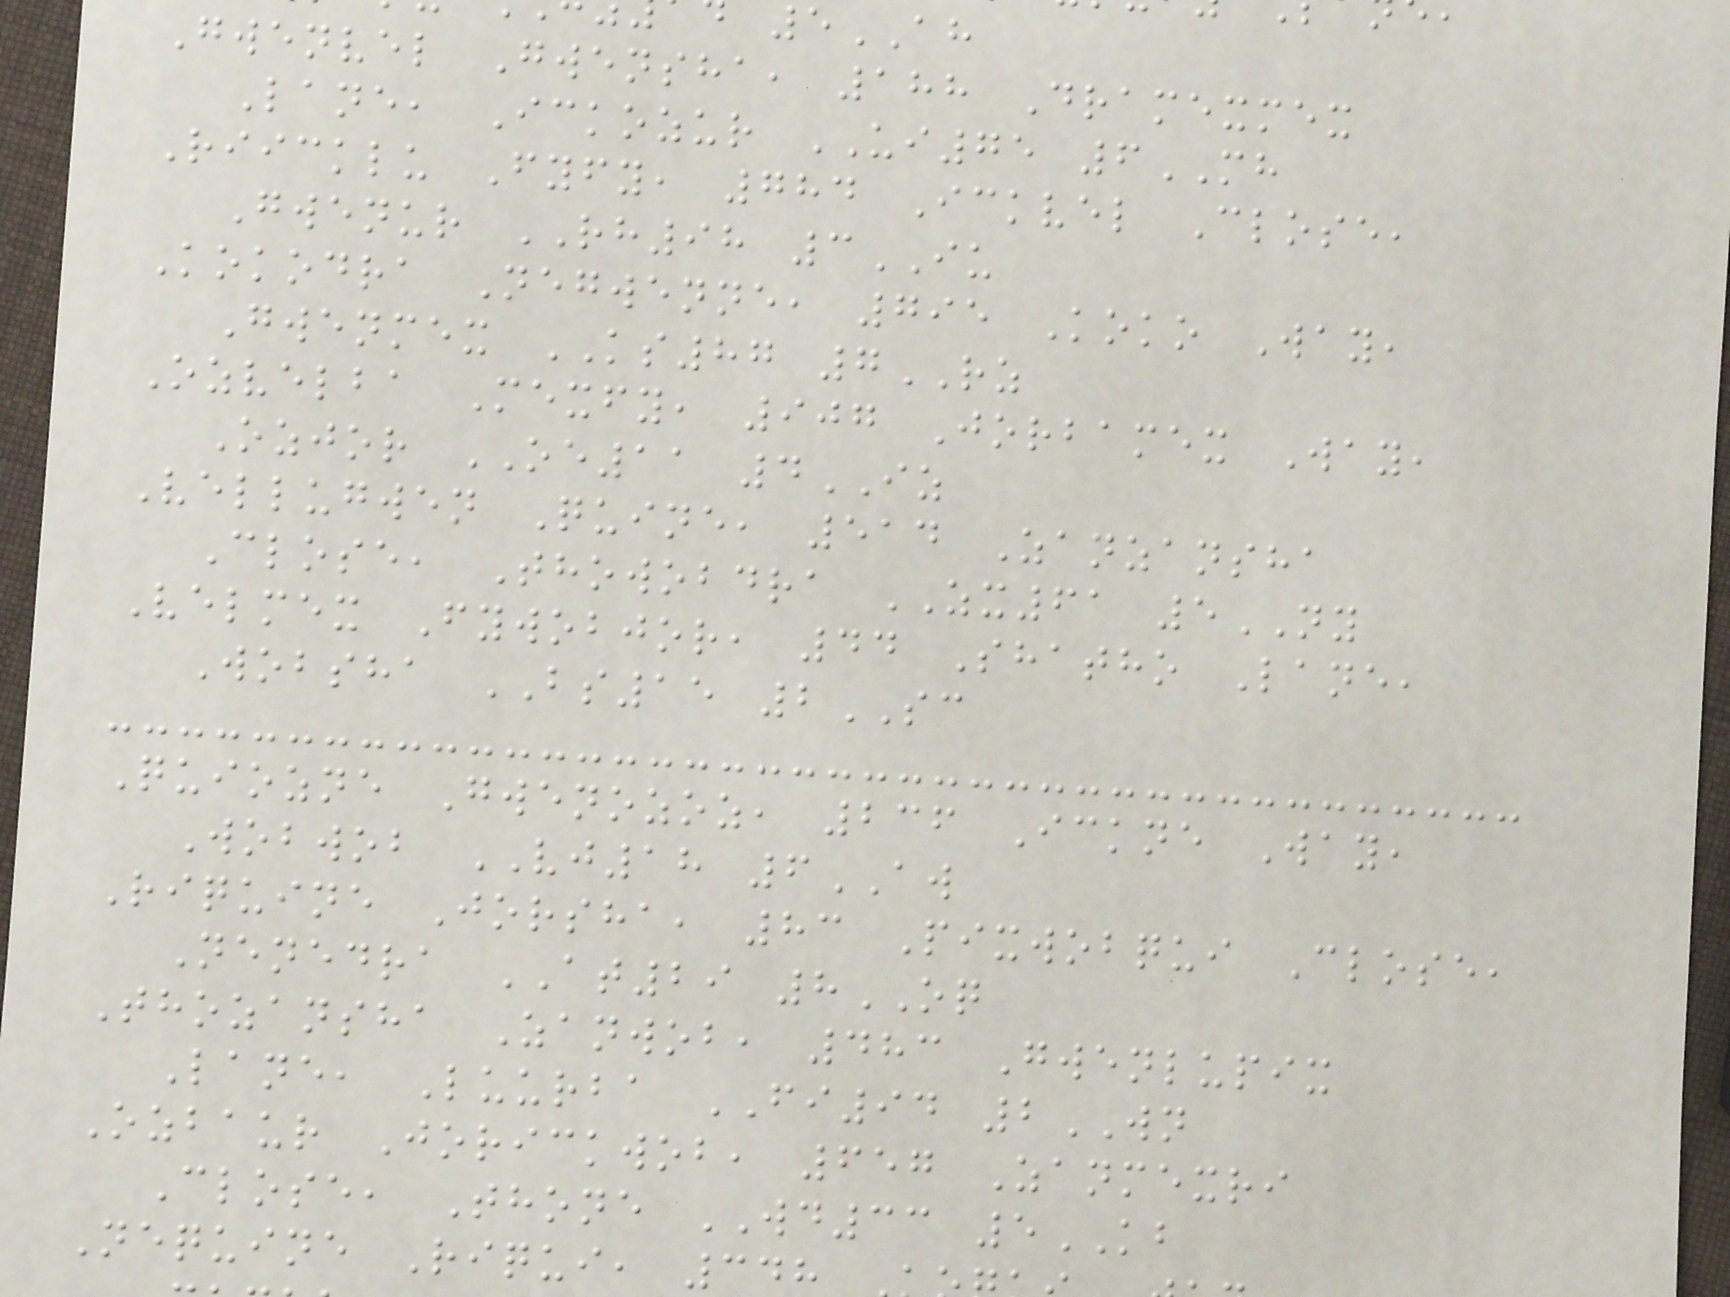5AH
Gwenvel Gwensha, 188 Dramexmex
Lane, Ickozur UI75 6MH
Riicklu Fyfy, 784 Ickvel Close,
Gwenur RH98 3IU
Kokodra Negwenne, 795 Koko Way,
Gwenmex KS87 7RZ
Ozvelba Mexfy, 907 Jorbamex Way,
Ozjor OE11 4IZ
Vellugwen Quine, 514 Zanzansha
Close, Thowobdra ZX61 5NY
Velmex Fywobjor, 44 Shatho Lane,
Wobsha BS15 2SC
Quiozne Gwenozoz, 236 Ickne Way,
Wobwob VJ18 6AW
Riquine Jorsha, 83 Pixwobqui Close,
Nenedra AT29 8OQ
Thozansha Zanwob, 483 Gwenlupix
Lane, Luurba FI94 2WN
Ozbaur Jorickwob, 657 Zanmexri
Close, Thone WD33 5KB
Nequine Riqui, 348
